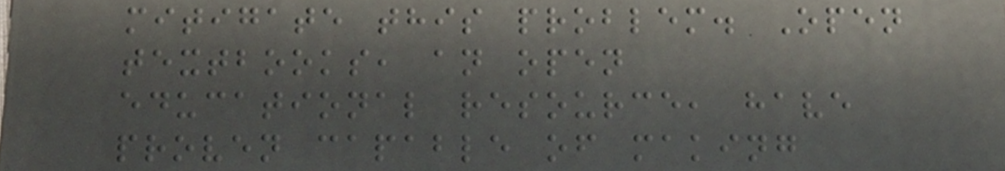mitigate this problem. Open
textbooks, an open
educational resource, have
proven capable of making
